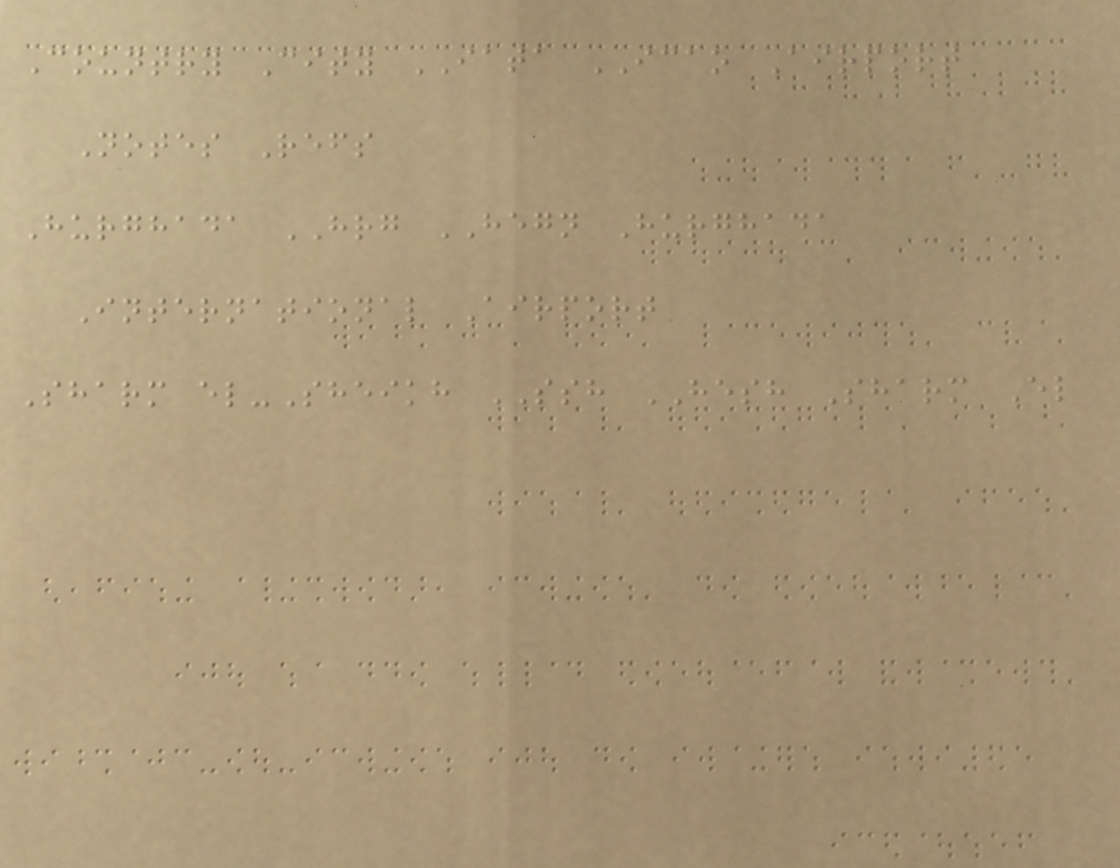Country City IATA ICAO Airport
Notes Refs
Hurghada HRG HEGN Hurghada
International Airport
Sharm el-Sheikh SSH HESH Sharm El
